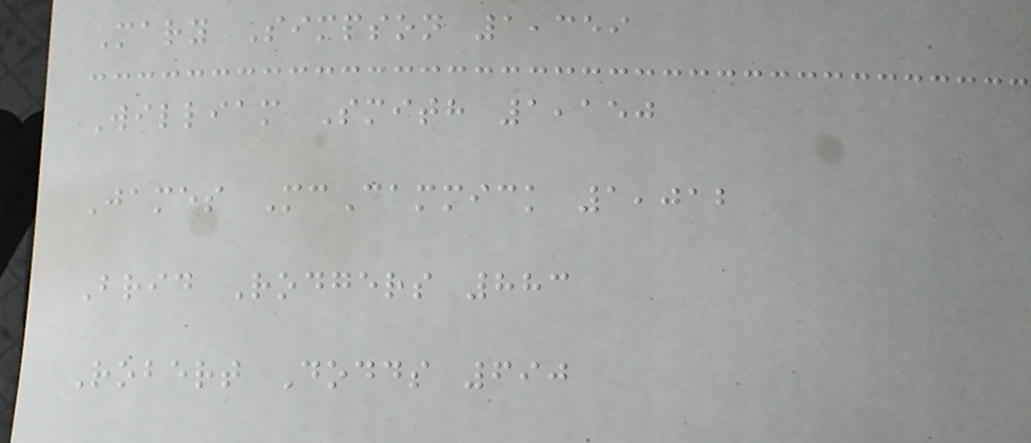Mary Simpson 1,359
William Smith 1,150
James McCammick 1,012
Brid Rodgers 883
Robert Dodds 690
